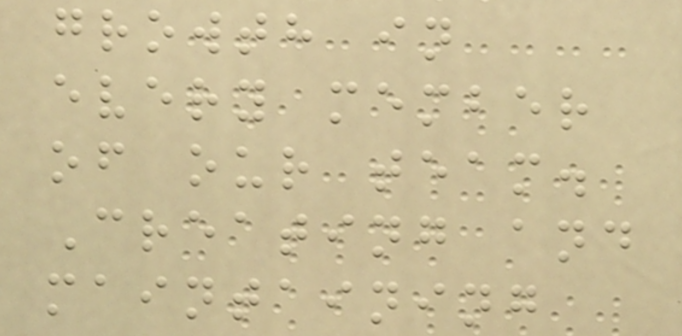growth in
every member
of our team.
Creating and
maintaining
